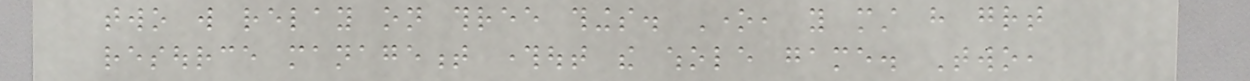two will relay on three things. One, you must have great
resource management throughout the whole game. Two,
